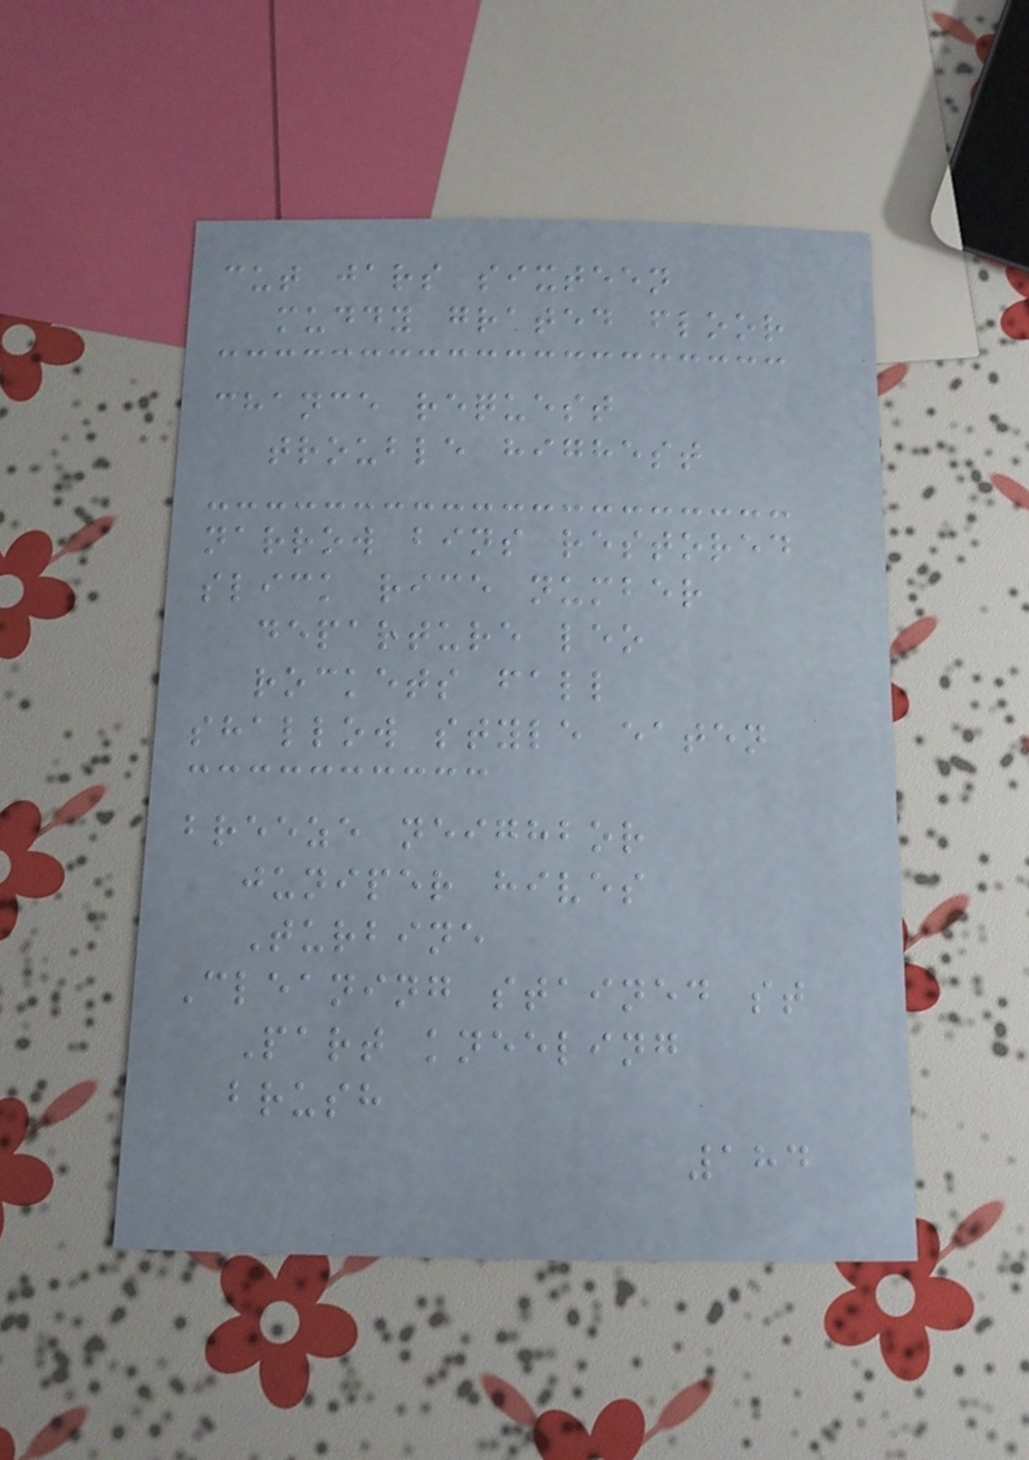cut jars sixteen
muddy grated floor
chance request
trouble highest
narrow bins restored
slick rice number
departure leo
rockets fall
shallow style eaten
breeze neighbor
juniper hives
Turbine
Cleaning stained st
Part kneeling
brush
184
